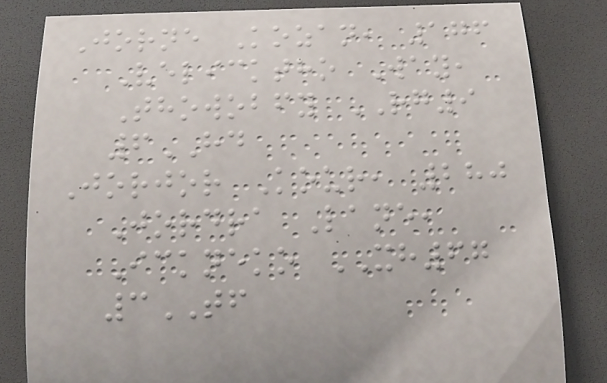Jorne Kozan, 176
Velicktho Way,
Thowobfy RG9
6HD
Jorjor Kour, 280
Jordra Lane,
Ickneko XH67
3TF
